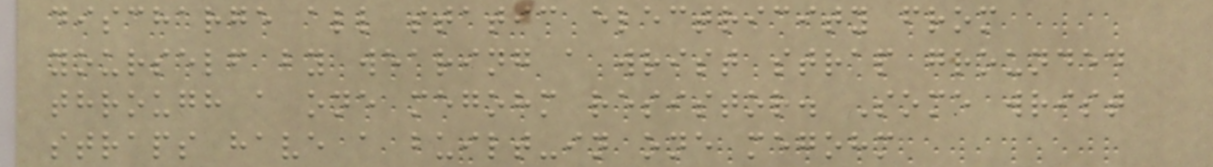discharge all static electricity from
yourself by wearing a wrist strap grounded
through a one megohm resistor. Some wrist
straps have a built-in one megohm
